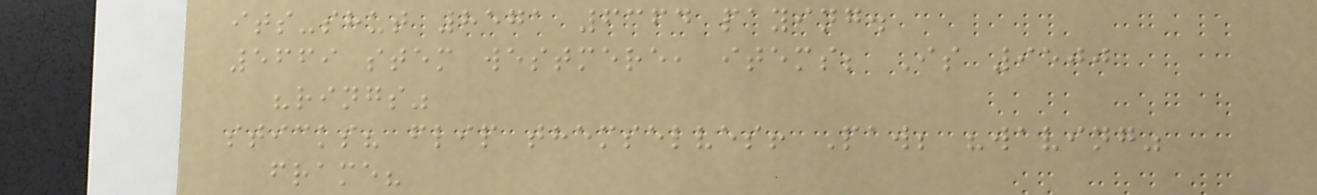its-shut 8571 6364 paying.
5669 stem westmere, items; Is 9500
"rings"
sticks? flip themselves! Paw; "waving"
frame?
